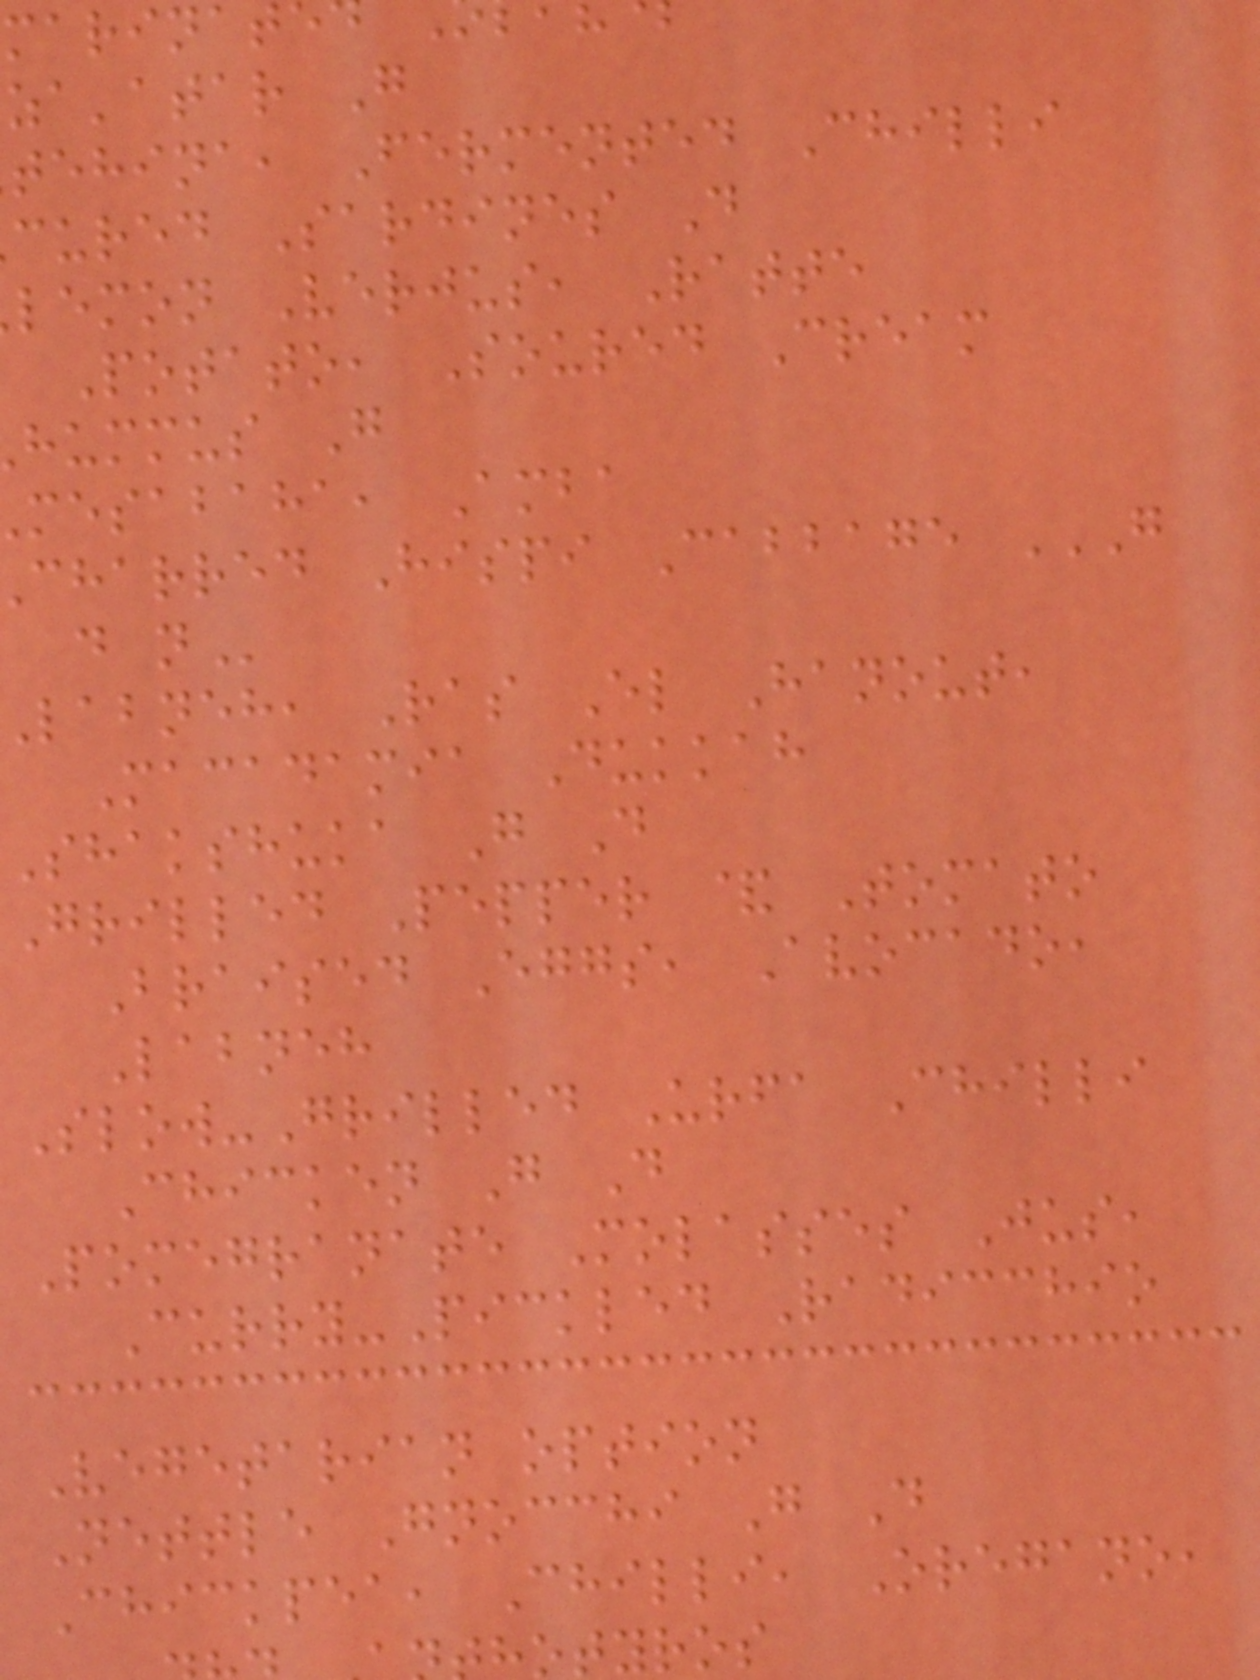za'atar G
tehina, Fermented Chilli
cured Sardines D
lemon Verjus, Ratte
Potato, Soured Cream
hummus G
mesabaha, Amba
labneh, Ras El Hanout,
Macadamia Dukkah
Shakshuka G D
Grilled Pepper & Tomato
Braised Eggs, Avocado,
Labneh
Slow-Grilled Urfa Chilli
Chicken G D
Pomegranate Molasses Jus,
Curry-Pickled Radicchio
Vegetarian option
Nettle Gnocchi G D
Chickpea, Chilli, Oregano,
tyros
